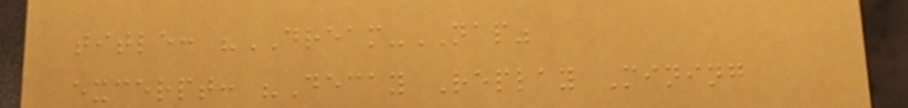title: "DREAM-NAP"
excerpt: "Decay Replay Mining
